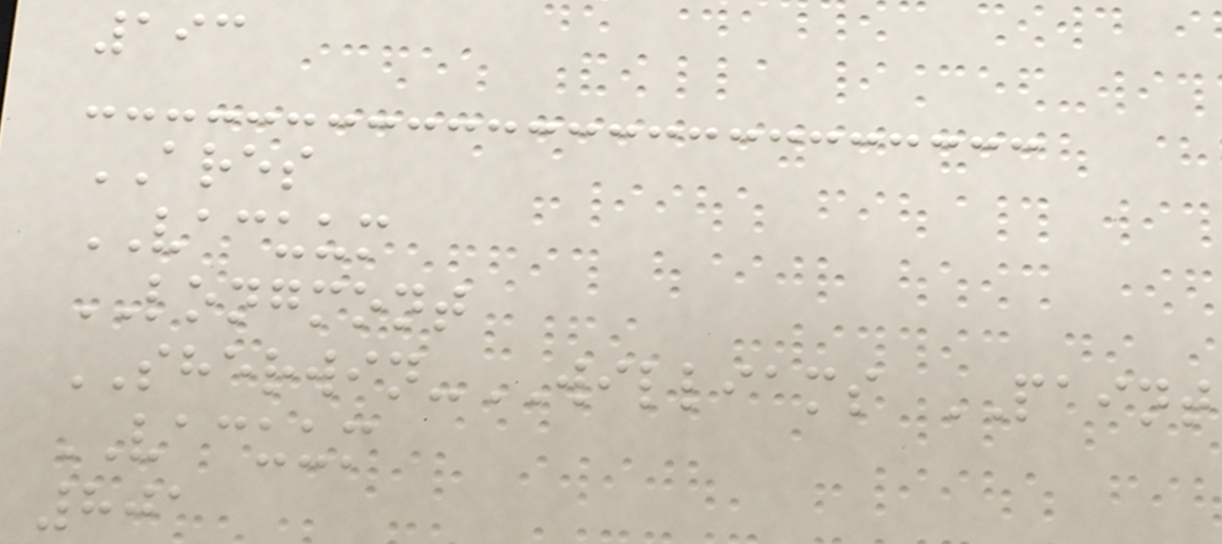193
ARES
VACUUM
LONGMONT
SHERWIN-WILLIAMS PAINT
VACUUM
801
